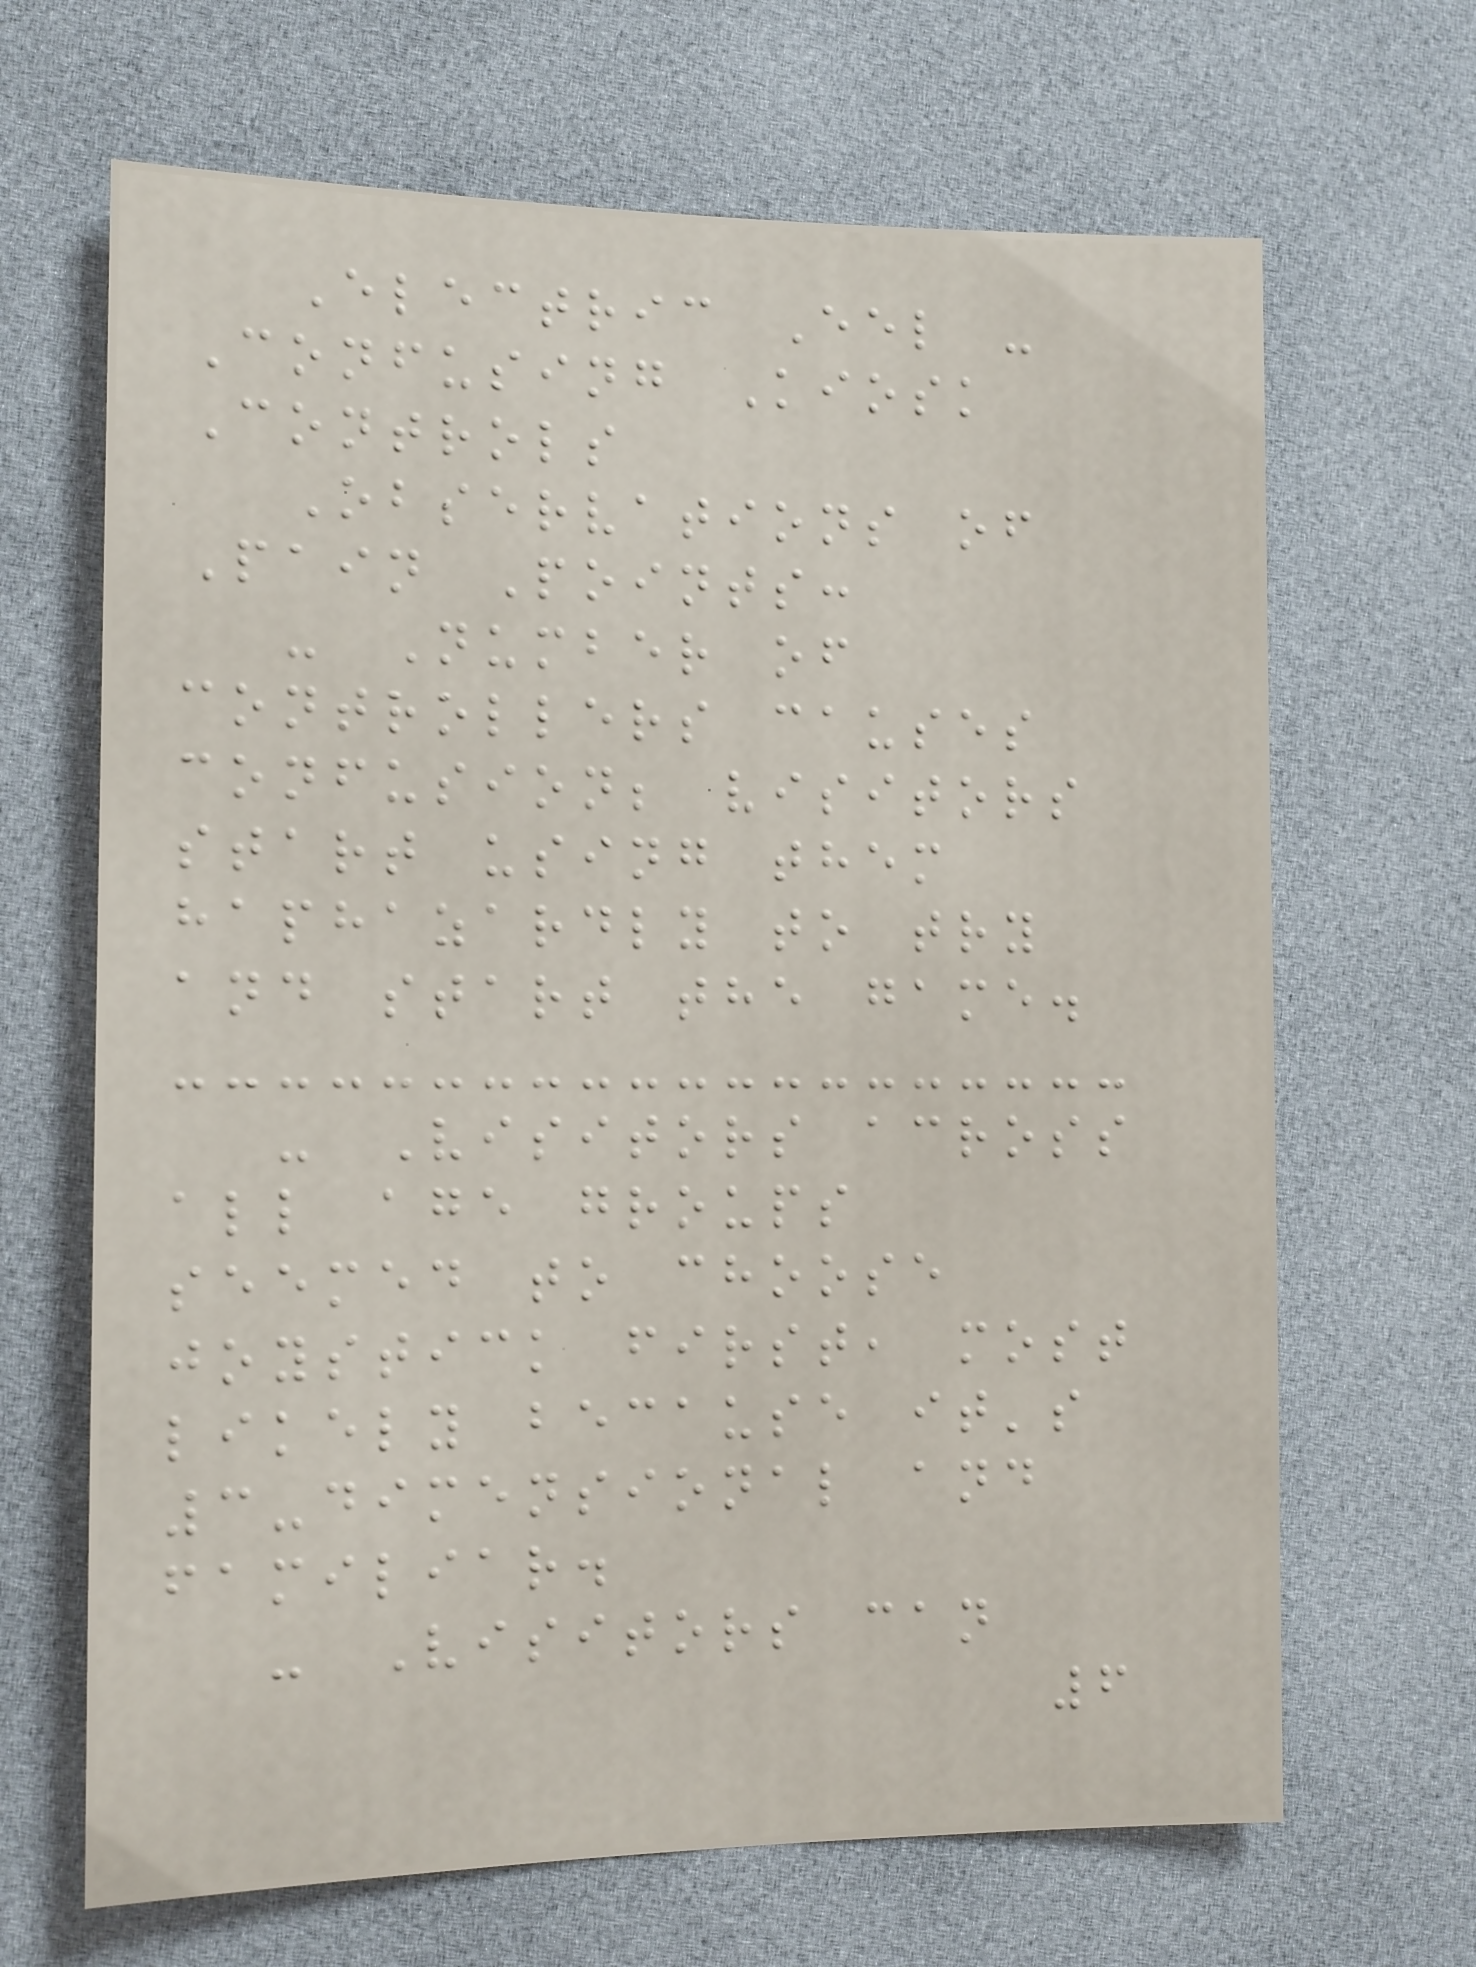Electric Eel -
Confusing Kiosk
Controls
Observations of
Pain Points:
- Number of
controllers causes
confusion; visitors
start using them
haphazardly to try
and start the game.
- Visitors across
all age groups
seemed to choose
joystick first, most
likely because it's
3-dimensional and
familiar.
- Visitors can
6
